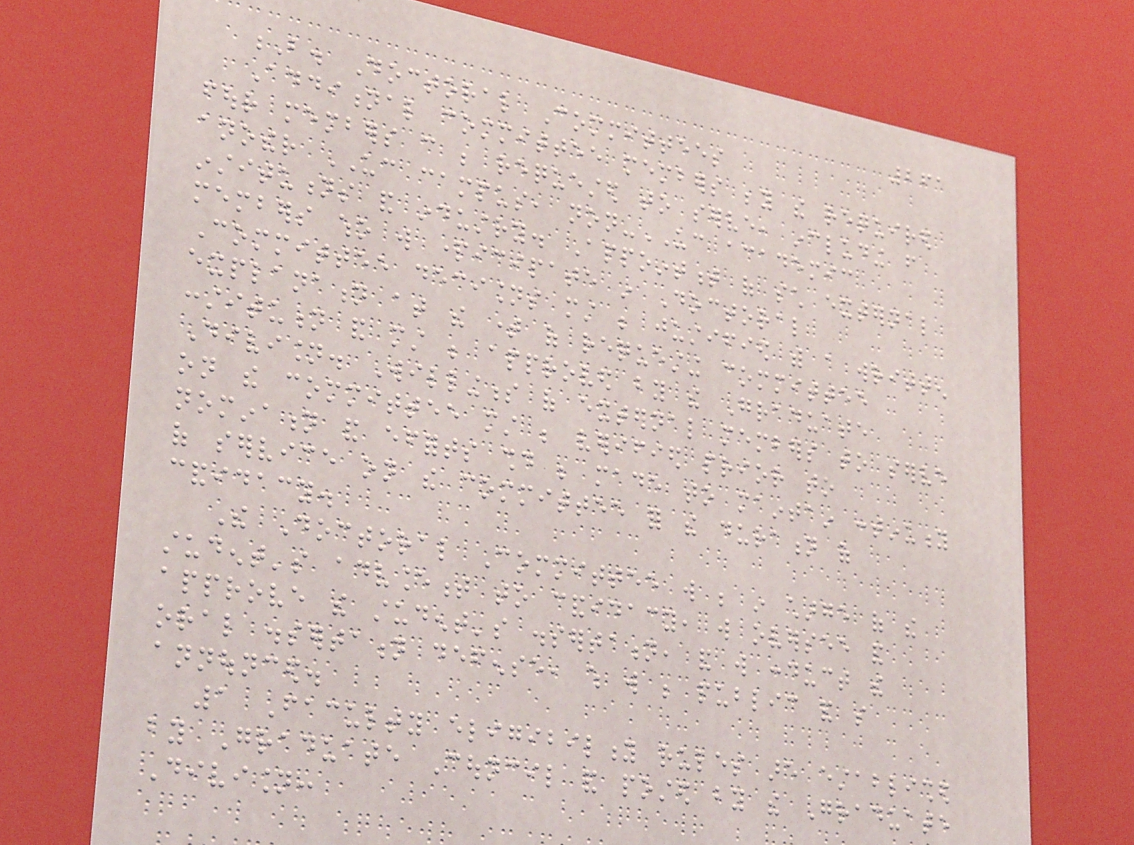261
B. Doctoral Committees
Additional committee members beyond the required
four members can be requested to serve, including from
another UC campus, non-UC academic
institutions and industry. Appointment of such external
members who will participate in Doctoral
Committee decisions must be justified with a written
explanation at the time of requesting committee
constitution and must be approved by the Graduate
Division. Willingness of external members to serve
on the committee must be verified prior to
nomination and efforts should be made to maintain continuity
of service on the committee for the duration of
candidacy.
The Doctoral Committee will be in charge of the
student's advancement to candidacy, will oversee and
approve the student's dissertation, and will conduct the
oral dissertation defense, which will be public and so
announced.
1 Faculty eligibility rules are established
by Graduate Council and posted by the Graduate
Division:
